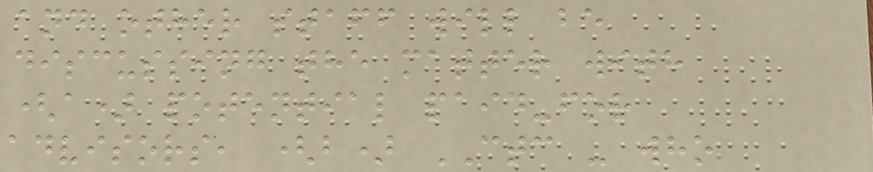and other staff will be
discussing the matter with
(a) potential paid-for
advisors, (b) CTC - who
